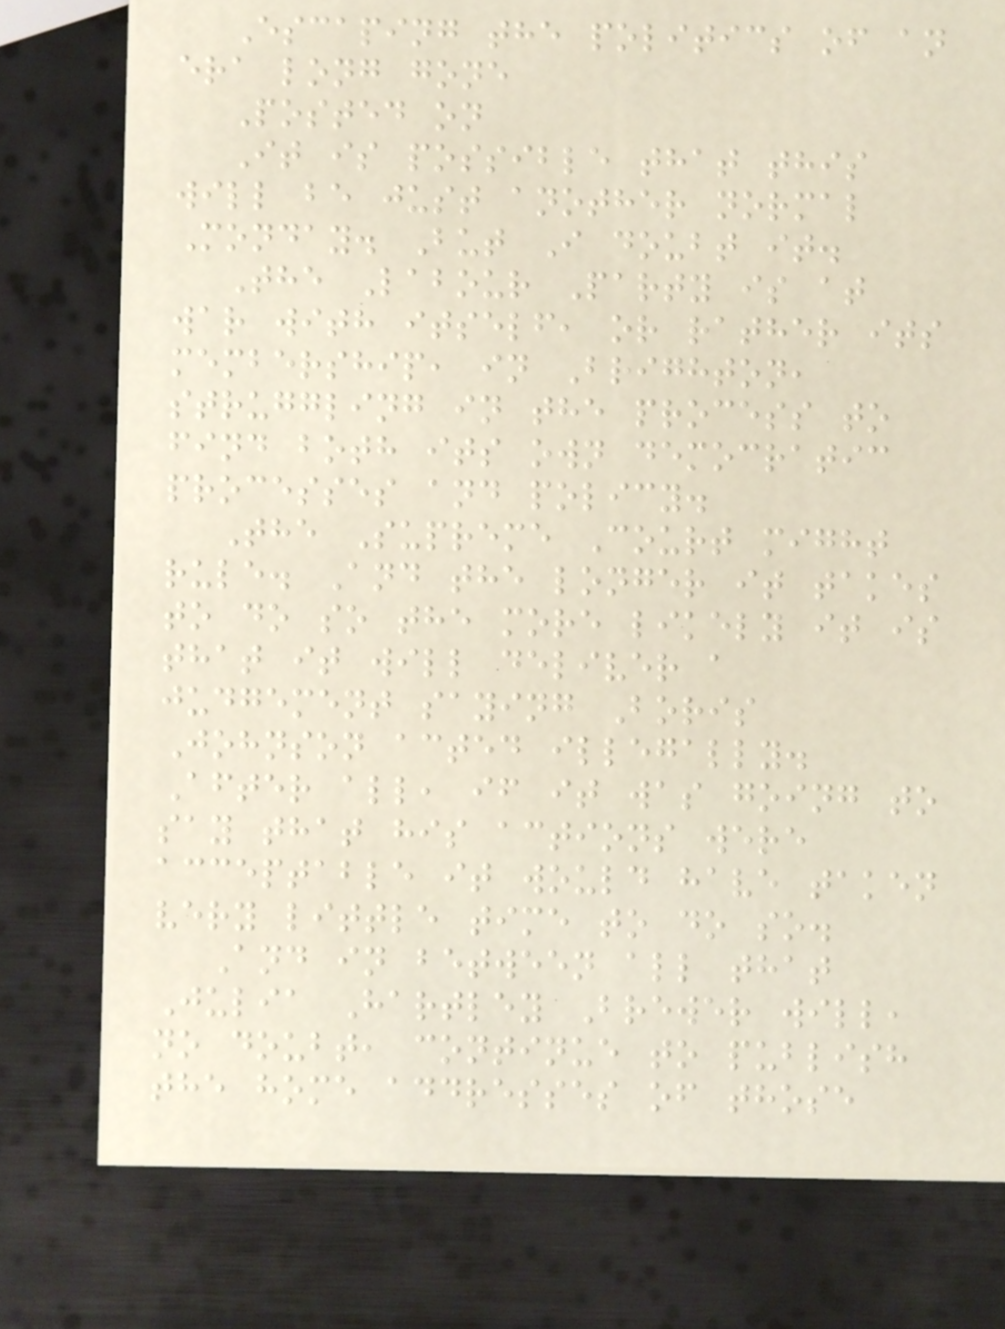Escaping the politics of an
era long gone
Posted on
It is possible that this
will be just another normal
Monday. But I doubt it.
The Labour Party is at
war with itself, or rather its
membership, in Brighton,
struggling in the process to
find both its own democratic
processes and policy.
The Supreme Court might
rule. And the longer it takes
to do so the more likely it is
that it will deliver a
judgement saying Boris
Johnson acted illegally.
After all, if it was going to
say that his actions were
acceptable it would have taken
very little time to do so.
And in between all that
Julia Hartley Brewer will,
no doubt, continue to publish
the home addresses of those
